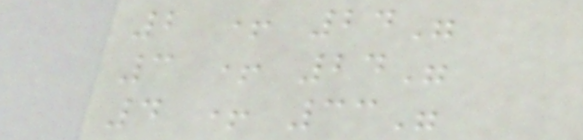2 + 24"
3 + 24"
4 + 33"
